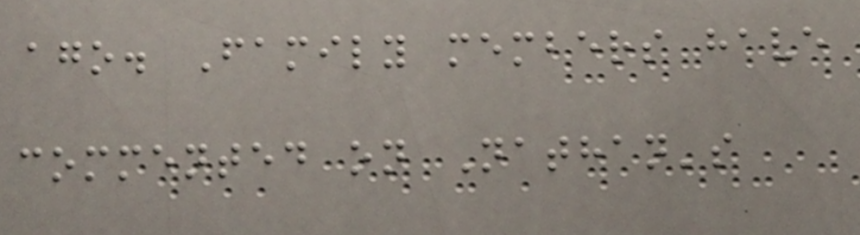ago. Family members have
commented on Nathan's
